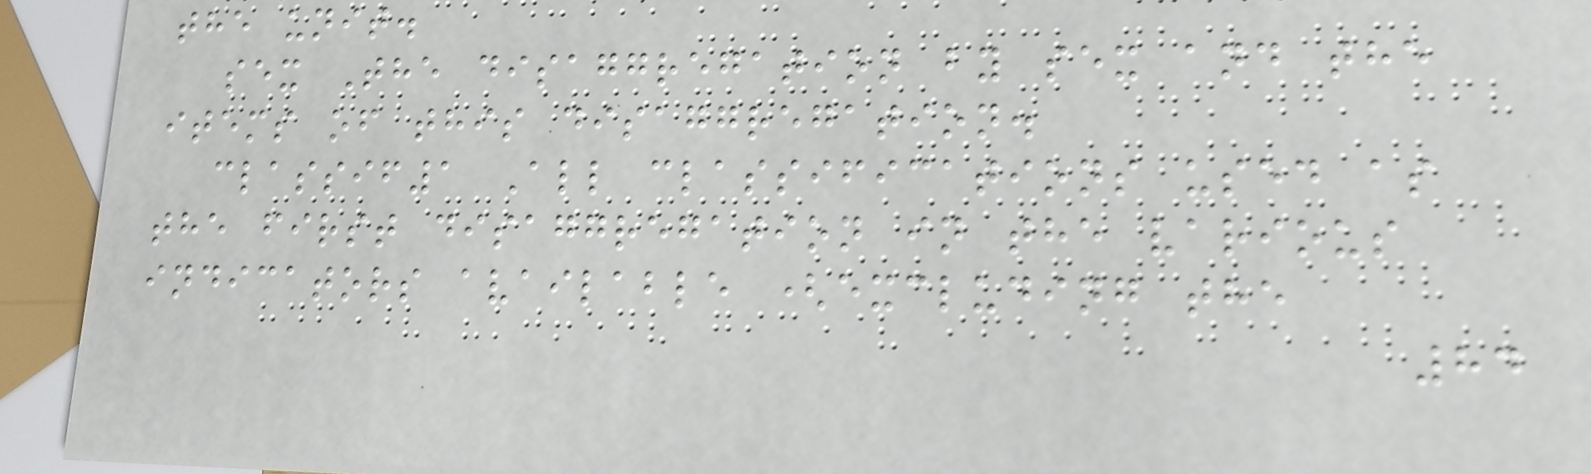the unit.
sex The disaggregation by sex and the
items of this disaggregation.
classif1 All classifications used as
the first disaggregation in the various
indicators available (excluding the
84
